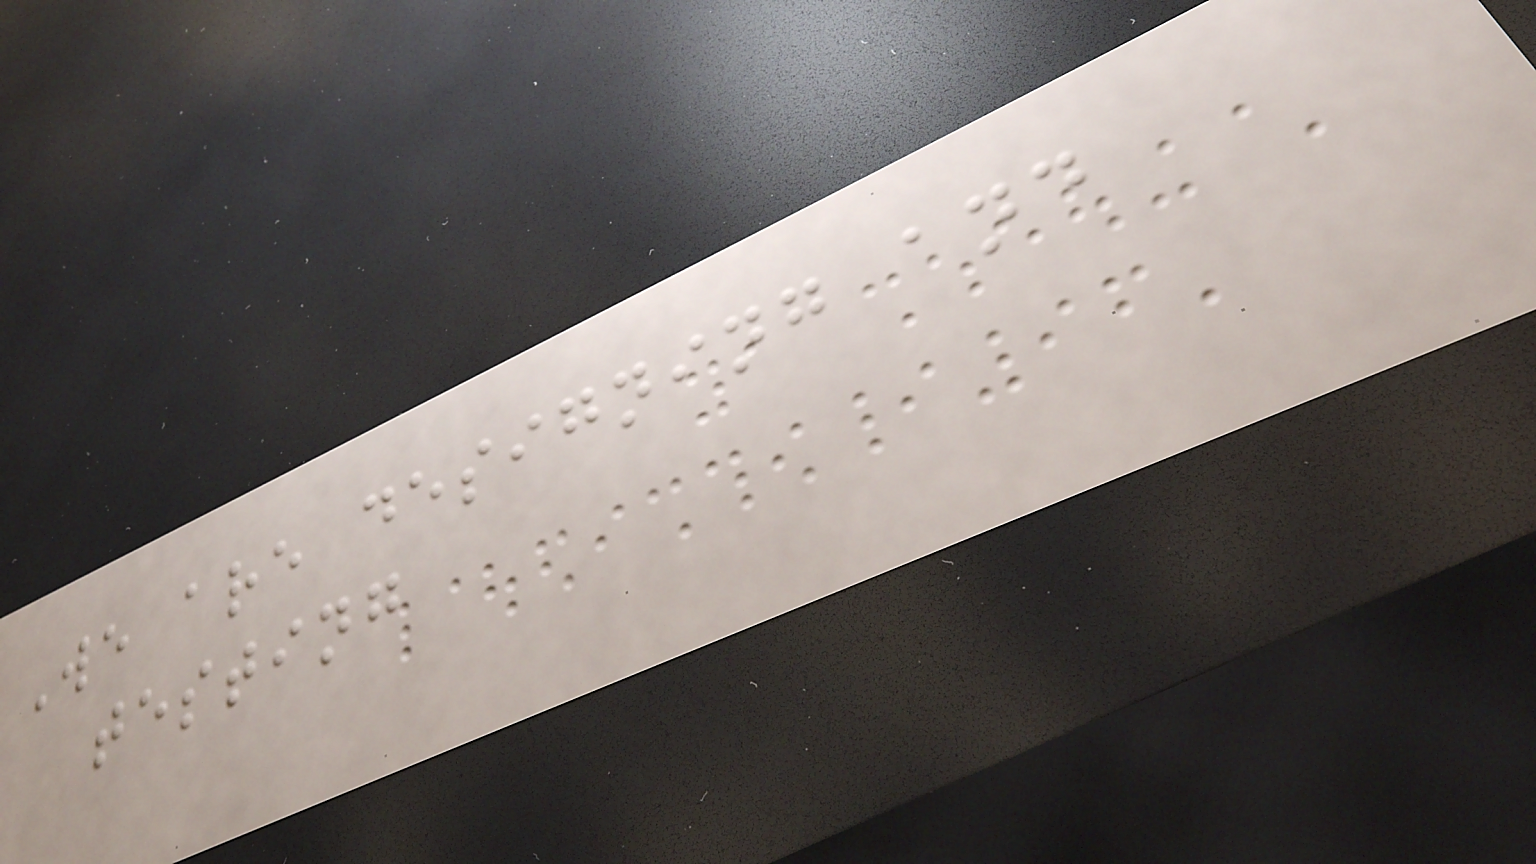We are designing and
testing
